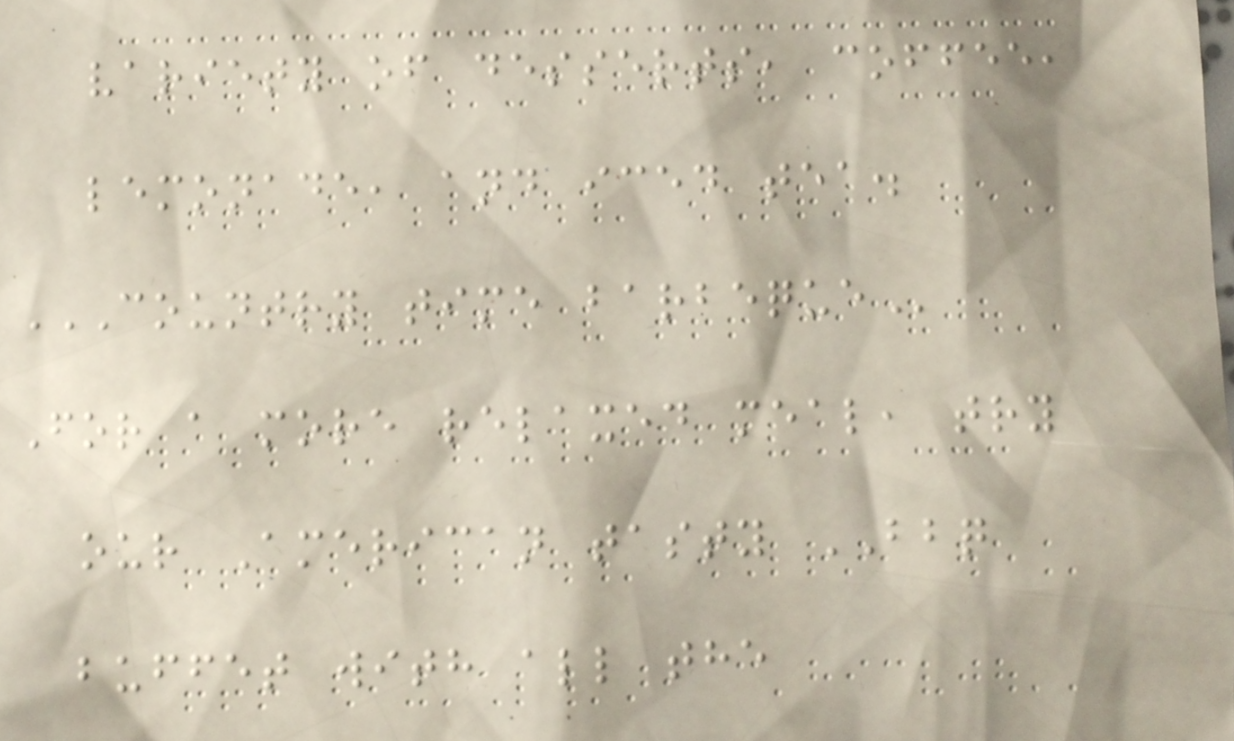variety of desserts, coffee,
lemonade, and iced tea.
COUNTRY TIME BARBEQUE
For a more relaxed meal, try
our American tasty BBQ
buffet with all the
